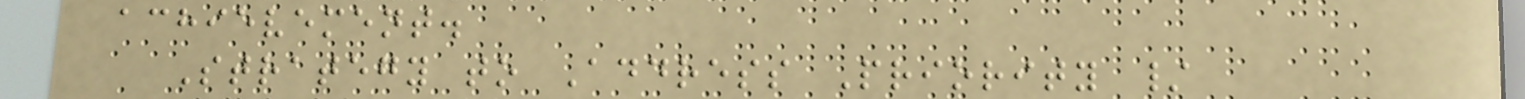achievement.
Strategy to Address Priority /
